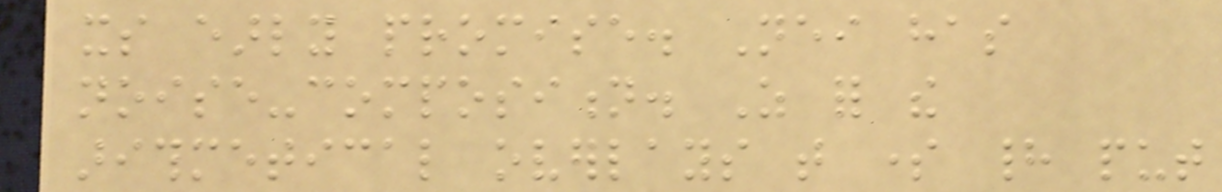its early promise. Neither has
noise-composition. As for the
arithmetical overlays that some had put
